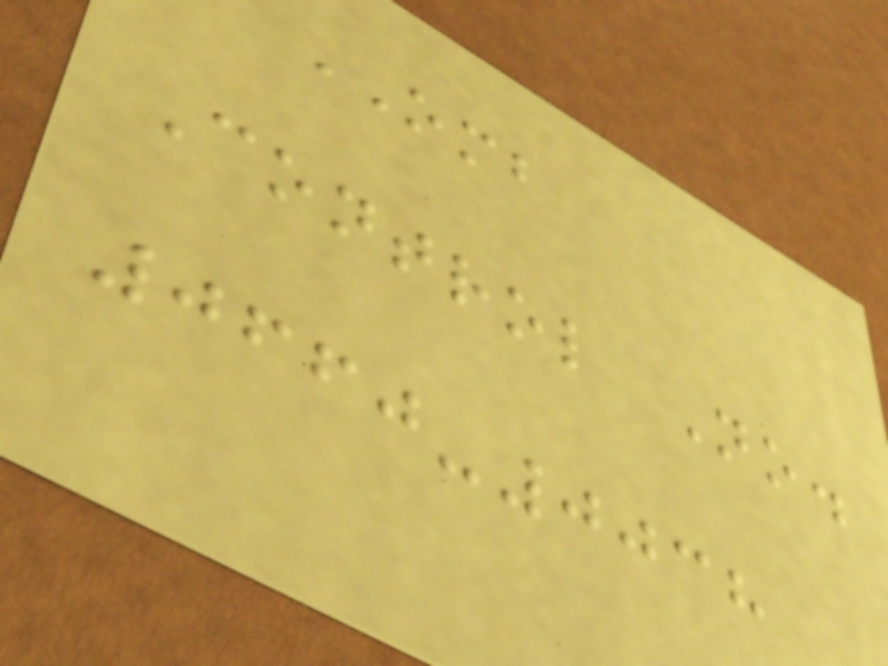OMB
Control No.
0660-0038
